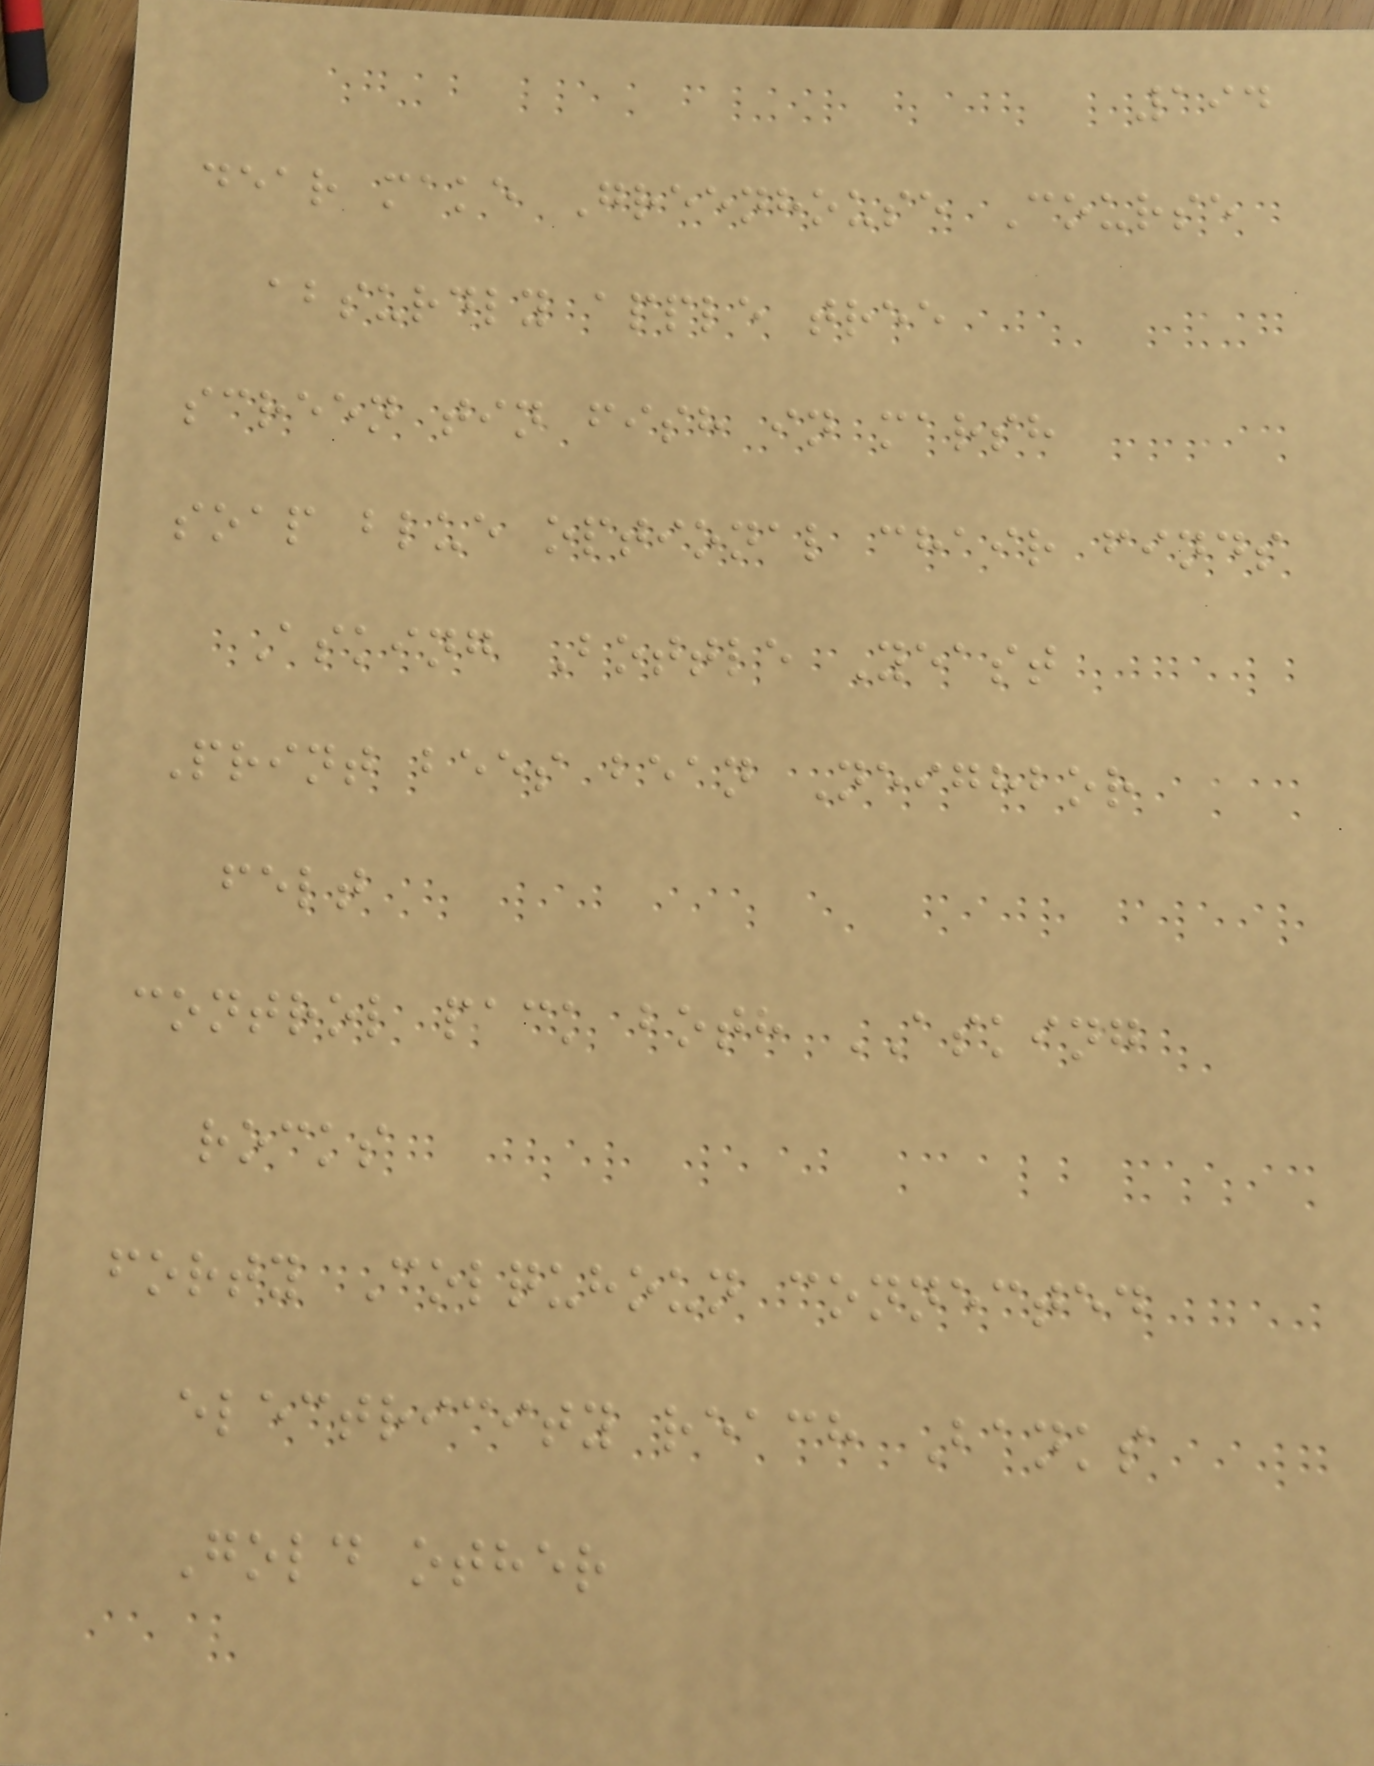194
dear make Greenhouse Course
absurdly apple tree
screen tin fish in marsh
soap blue optional chair finds
Asking Bottle Yeast
Print bees bean Neighbor
felt
control pack both ASKING
rocks
forty Colquhoun connected
electricity reach Banks
Gold other
